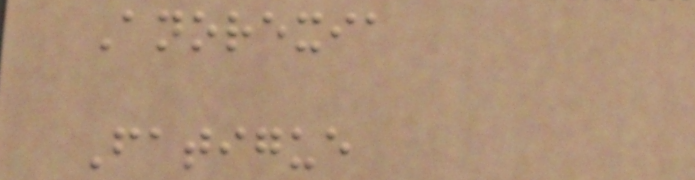Anorexia
Fatigue
